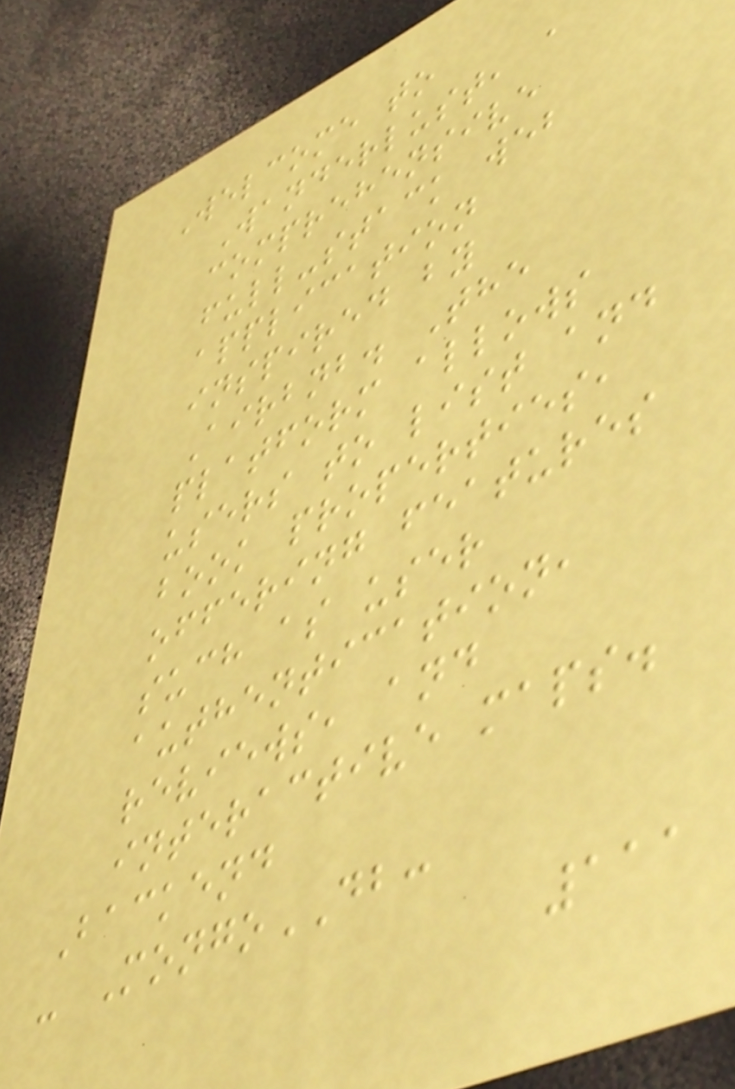Welcome to
Wanderlust, a
comprehensive
full-stack web
application
inspired by
Airbnb. The
platform allows
users to list and
book properties,
offering features
such as user
authentication,
reviews, and
interactive maps.
Backend
- MongoDB:
111
